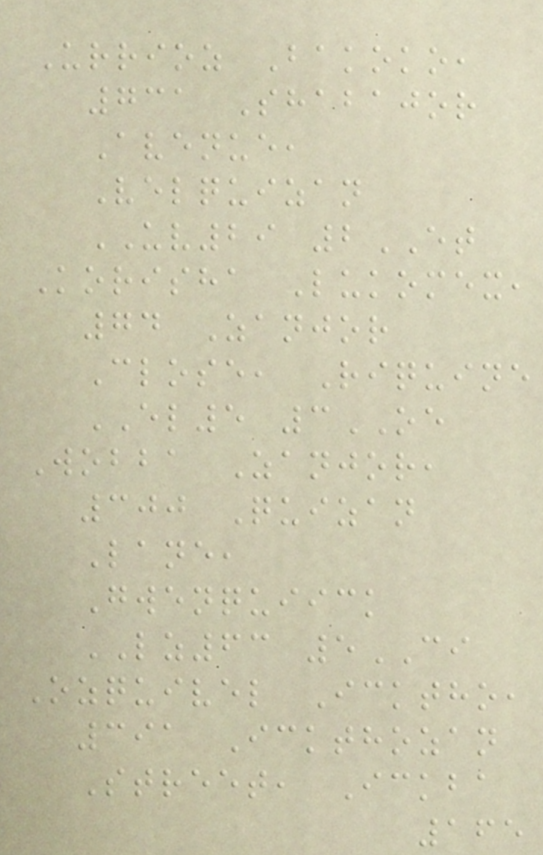Urrioz Bakoko,
731 Shabajor
Avenue,
Velquizan
UV29 2ET
Korisha Lukomex,
74 Zanjor
Close, Riquine
EL5 3OE
Wobba Zanjor,
300 Quizan
Lane,
Gwenquiick
LZ63 5CI
Ozquivel Icktho,
391 Ickthozan
Street, Ickba
165
